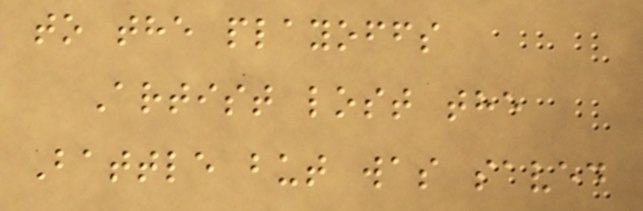to the playoffs
Artist lost the
Battle but was saved
